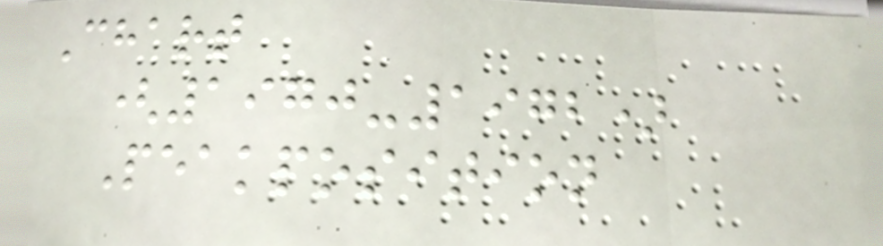Chart
(1970-1972)
Peakposition
